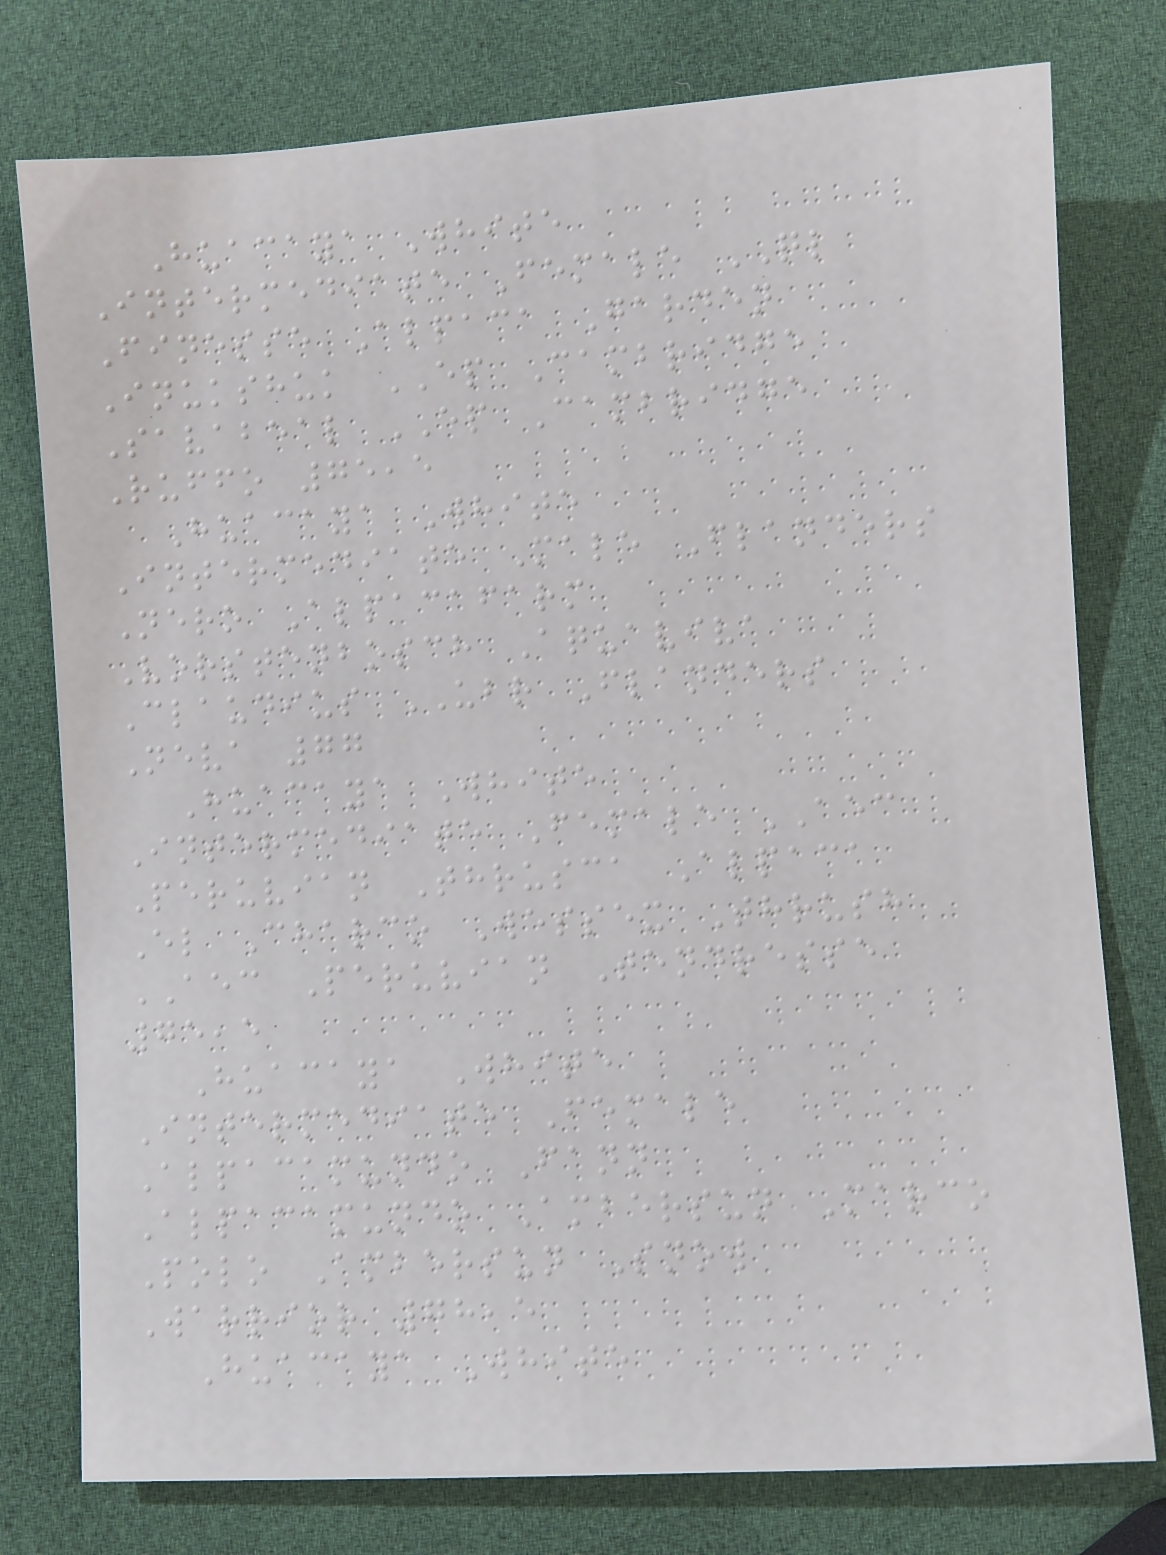Huacaya White
Intermediate Female QL
Finesse Alpaca Garden
Inukshuk EP Cambridge
Savabeal EP Cambridge
Ruffo 75,5
Huacaya White
Intermediate Male Flanders
Nero Alpacafarm
Vorstenbosch Aquaviva
Claudius UBR Flanders
Neva 77
Huacaya White
Intermediate Female AEC
Peruvian Thrusca Alpaca
El Charco Wessex Thrush
AEC Peruvian Tendresse
75,5
Huacaya White
Intermediate Female
Alpacamundo Fann
Alpacamundo Ambersun Marco
Polo Ambersun Snow
Warrior 78,5
Huacaya White
